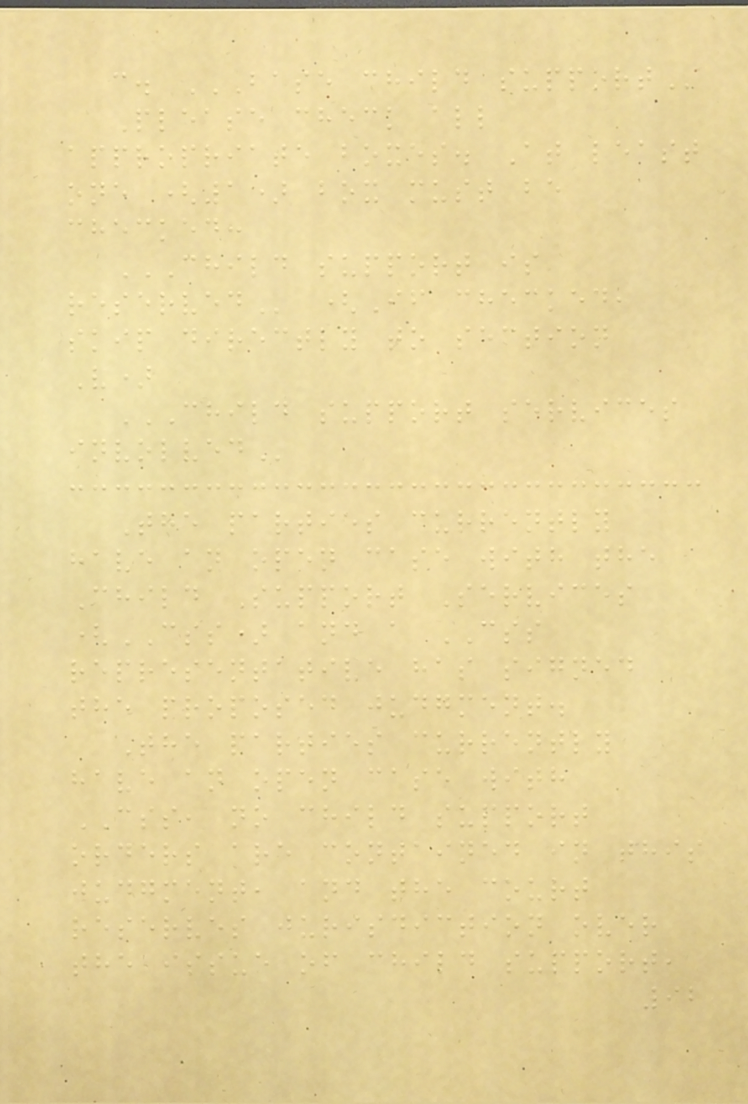c. BASE CHILD SUPPORT
Please check all
appropriate boxes. At least
one (1) box must be
checked:
CHILD SUPPORT IS
RESERVED (If checked,
skip directly to section
V)
CHILD SUPPORT SERVICES
INVOLVED
The parties currently
have an open case with the
Child Support Services
(CSS) and a CSS
representative has signed
the proposed judgment.
The parties currently
have an open case with
CSS, no child support
orders are contained in this
judgment, and the court
reserves jurisdiction over
the issue of child support,
92
